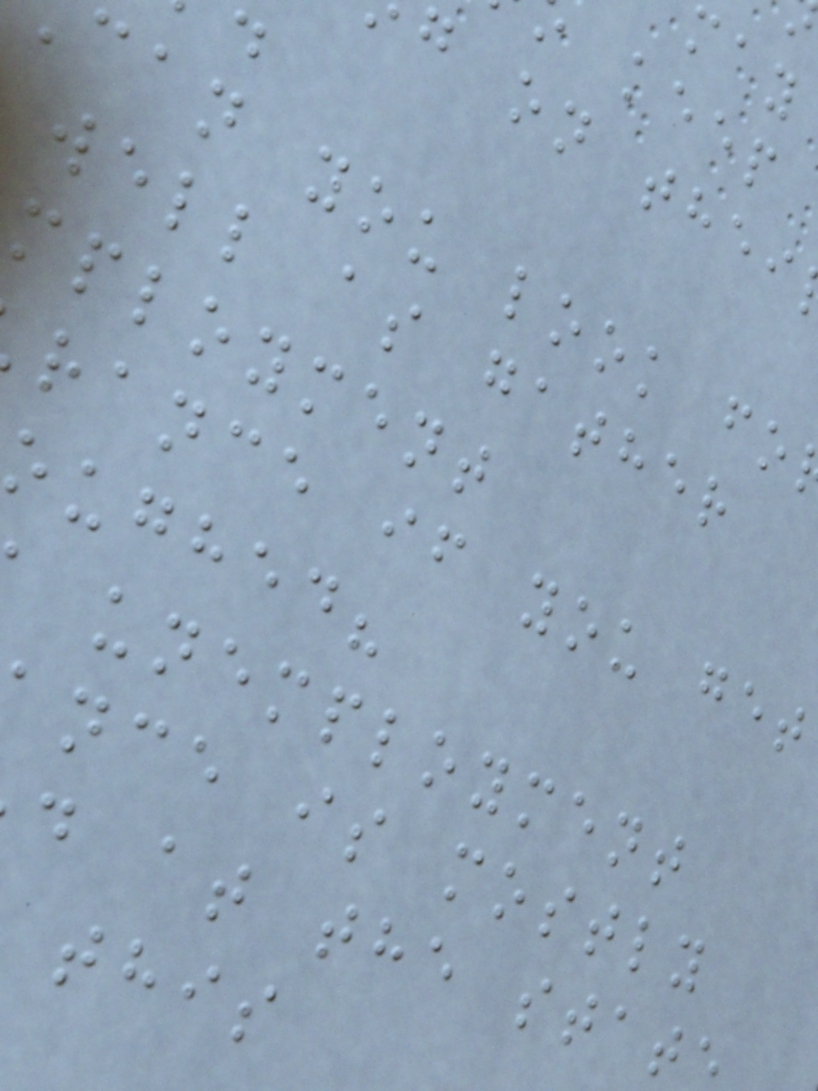keep
g on thei
can you look fo
well as gather
mployment
rance if you get
oughed?
unemployment
nce is mostly
d at the stat
this
